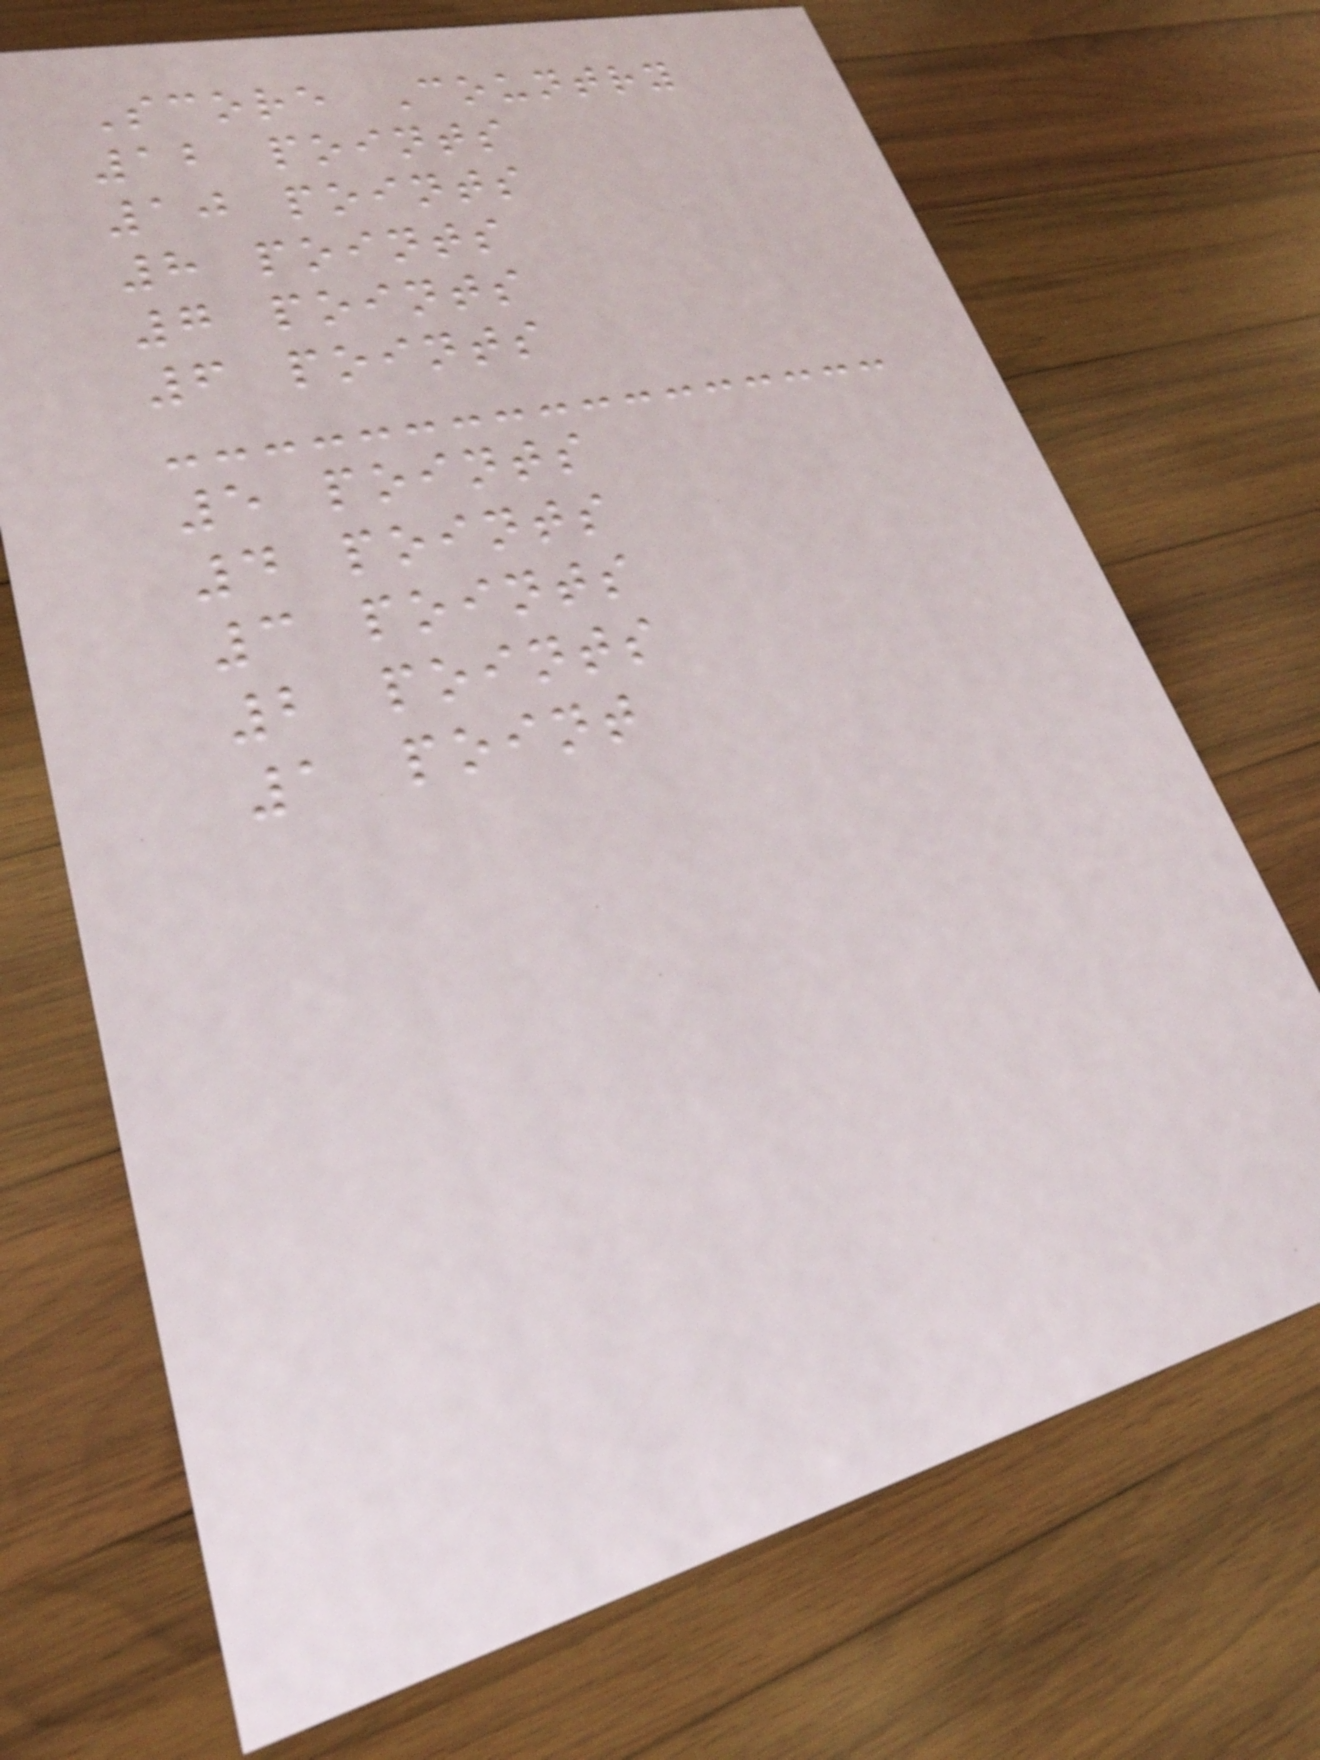Score Country
12 points
10 points
8 points
7 points
6 points
5 points
4 points
3 points
2 points
1 point
